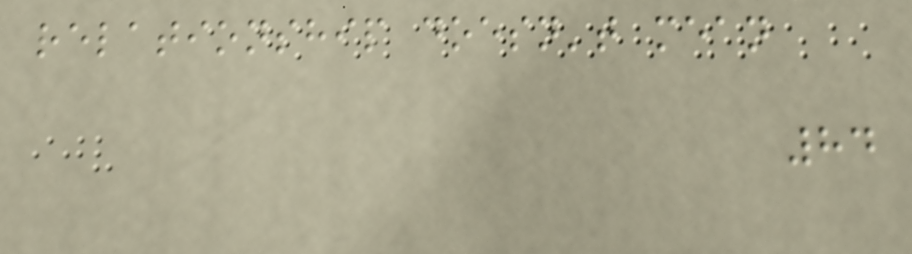relationship doesn't mean
84
